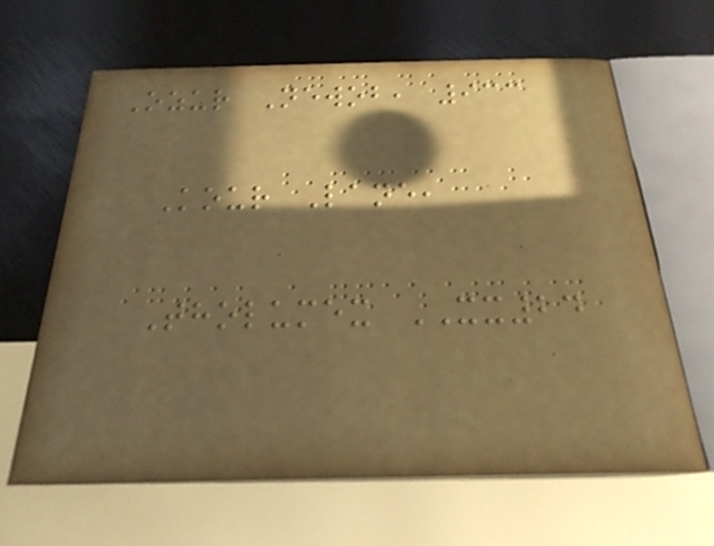Ozur Newob, 933
Kour Lane,
Tholumex XX24
